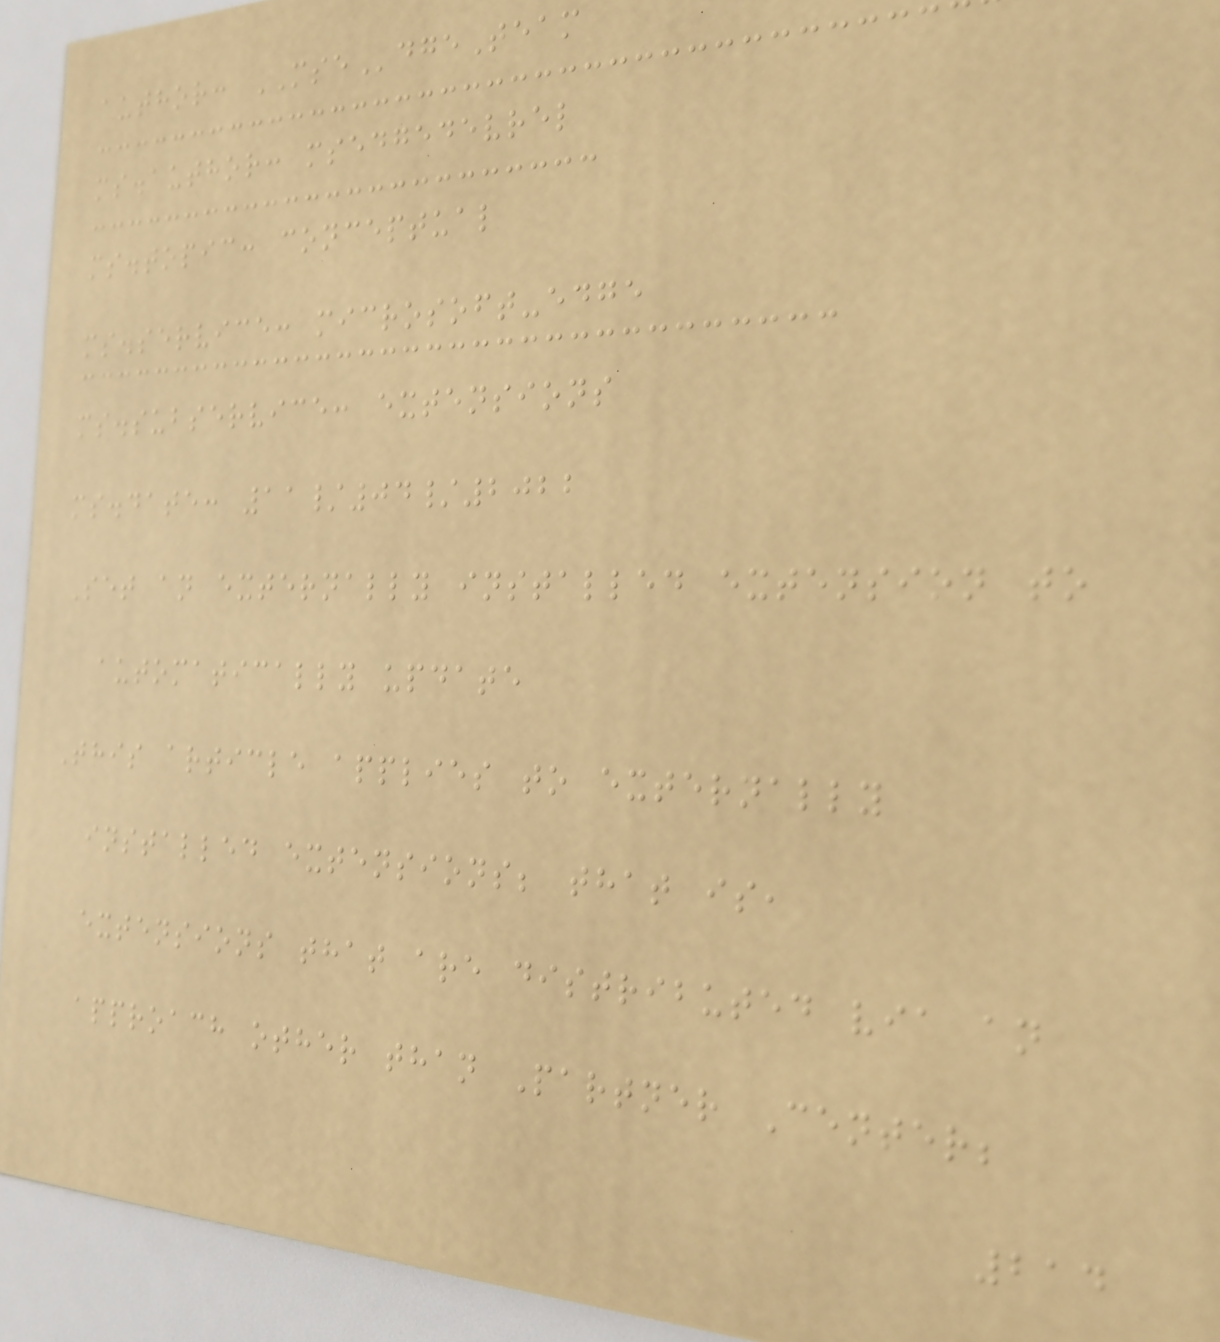author: MSEdgeTeam
ms.author: msedgedevrel
ms.topic: conceptual
ms.service: microsoft-edge
ms.subservice: extensions
ms.date: 11/04/2022
Set an externally installed extension to
automatically update
This article applies to externally
installed extensions; that is,
extensions that are distributed via an
approach other than Partner Center;
214
